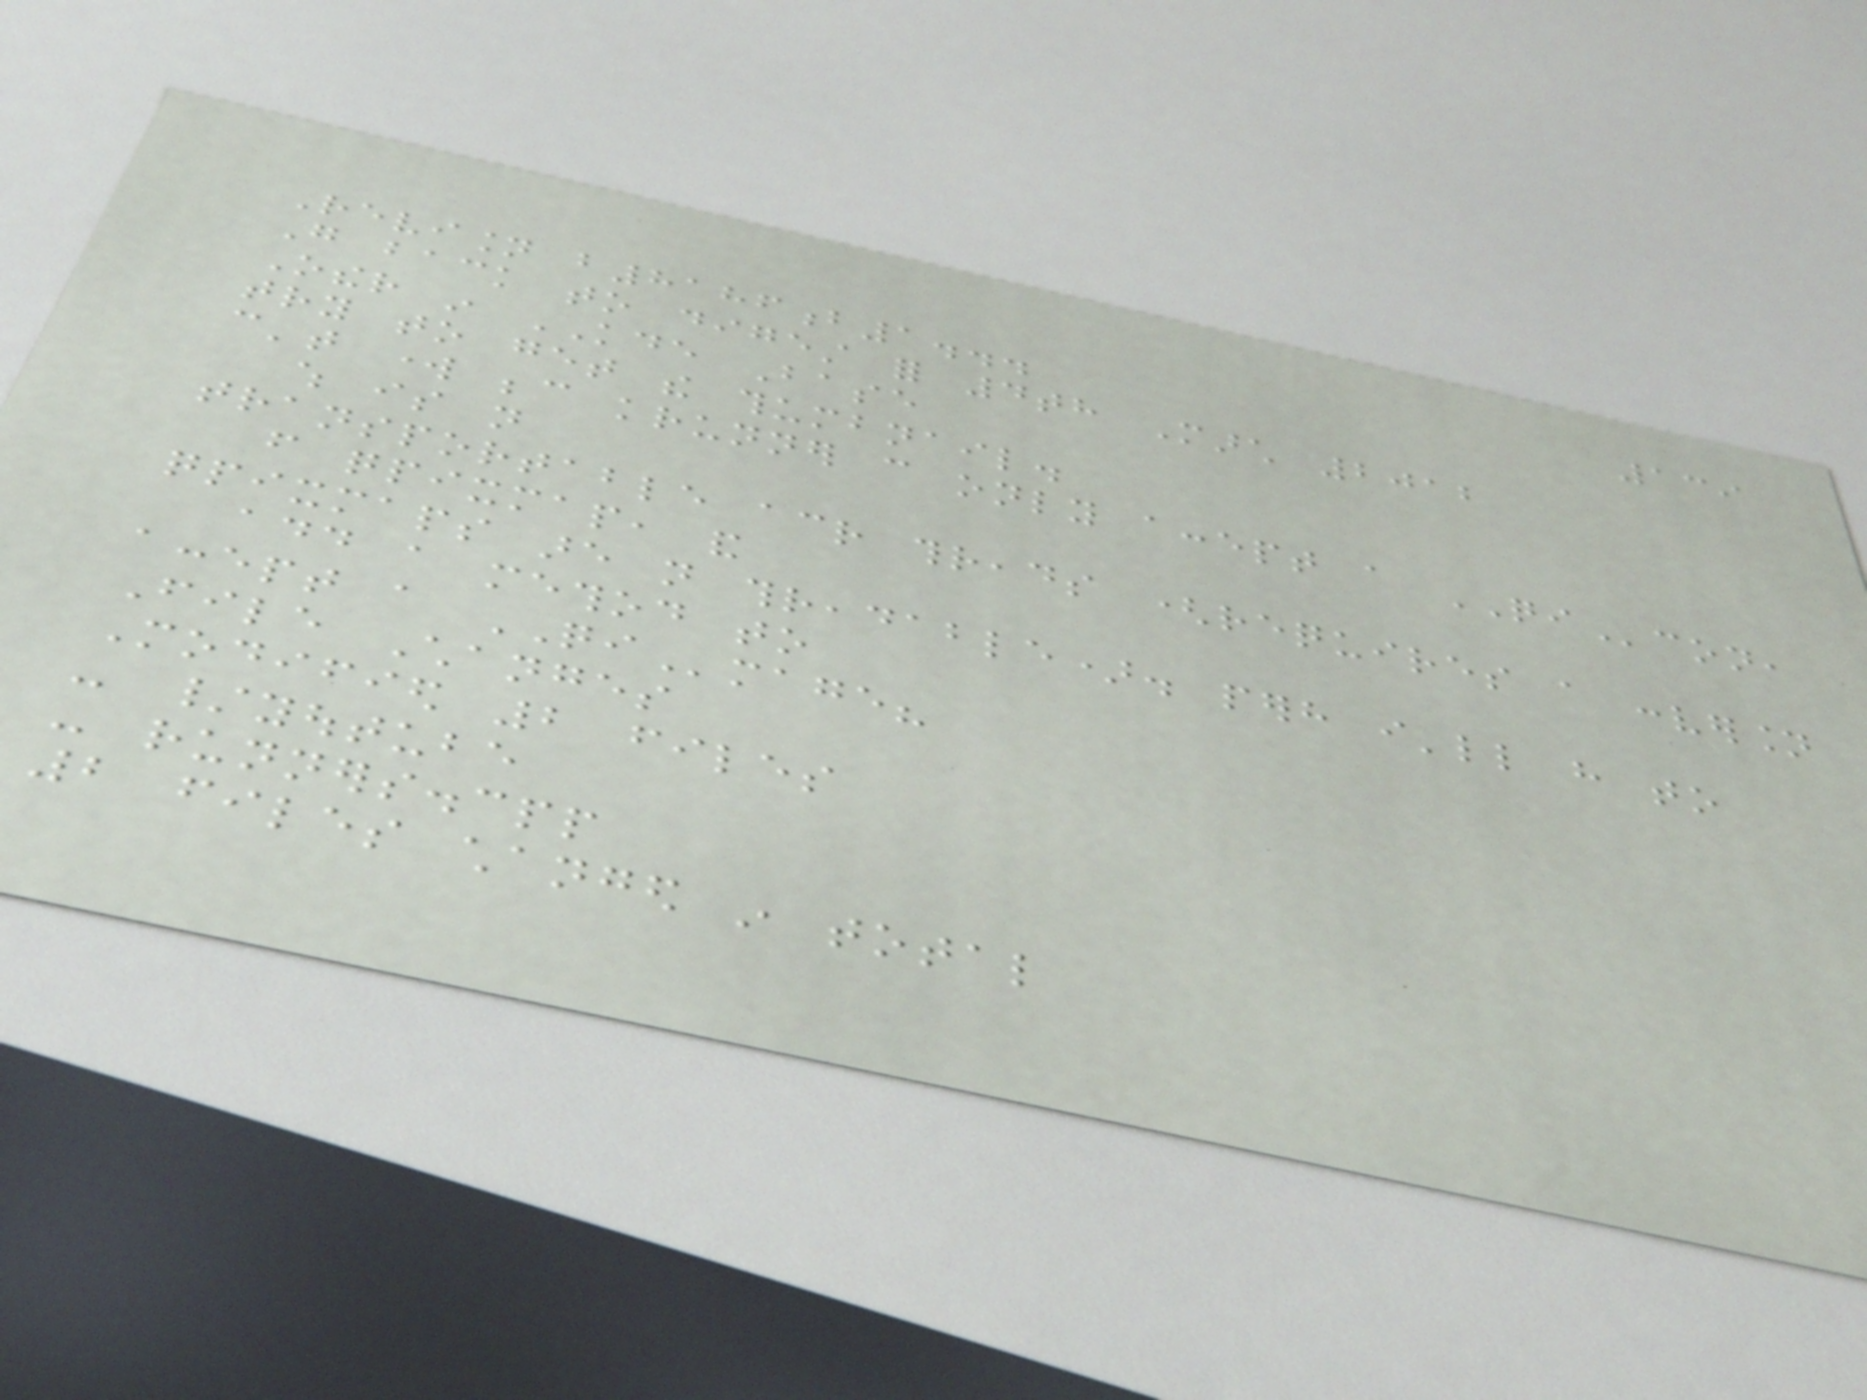139
Revision b8186b1...
Go back to digest for 4th March 2012
Other in KDE Base
try to get the thumbnail.
can't work because krunner can only accept a QIcon,
which is not
transportable across threads (requires a conversion
from qpixmap, and
qpixmaps are not threadable). perhaps i'll have to
add a method to
accept a QImage?
File Changes
Modified 2 files
- /youtube
- runners.cpp
2 files changed in total
